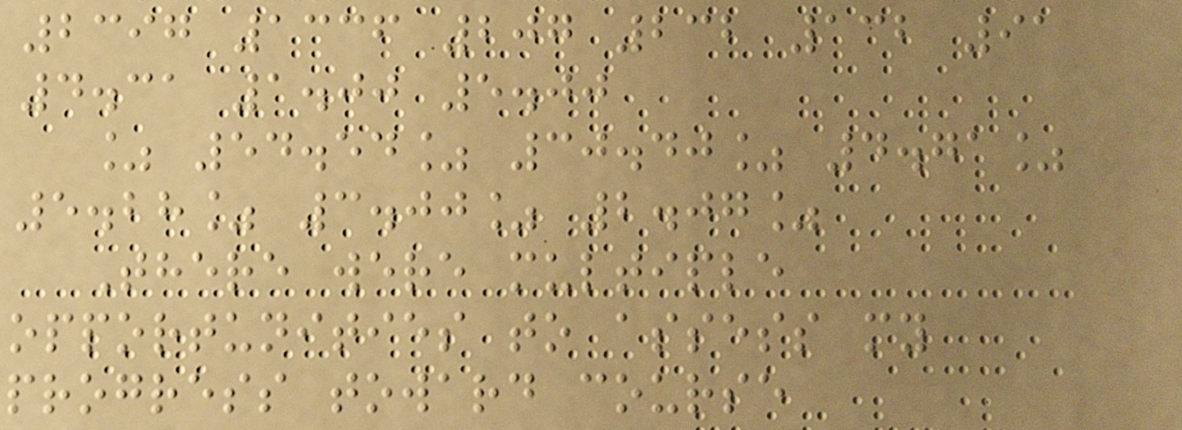2397 1336 207 232 132 91
4.31 1.00 5.00
% 54.54% 30.40% 4.71%
5.28% 3.00% 2.07%
There were multiple
opportunities to assess my
progress toward course
